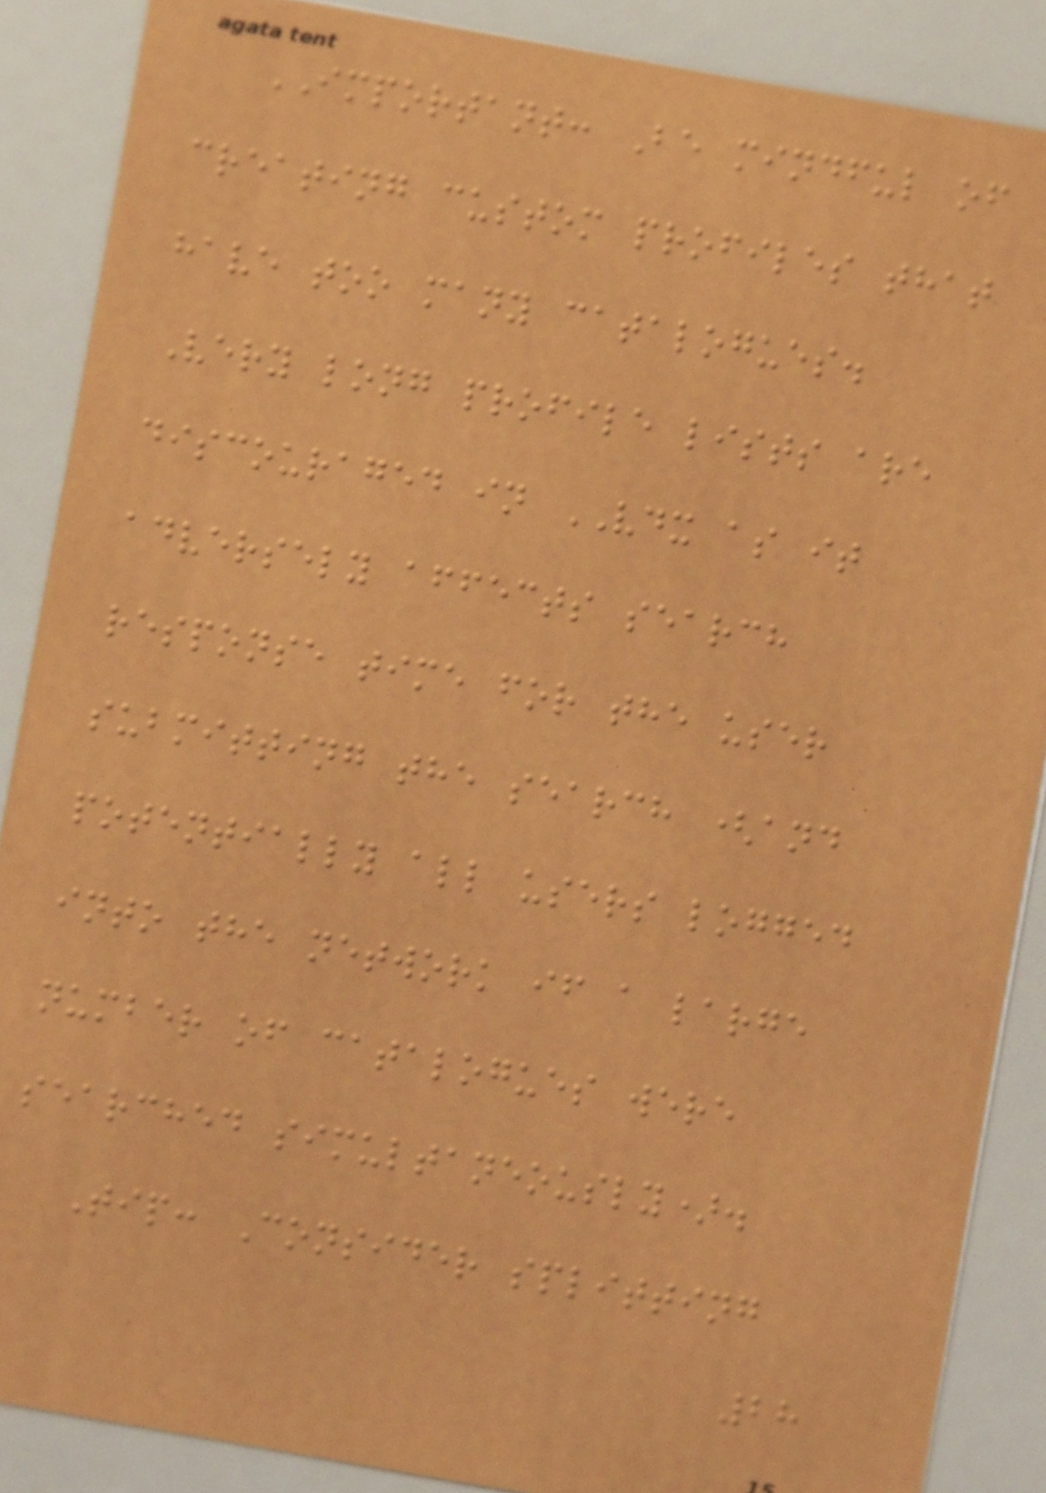IMPORTANT: Be mindful of
creating custom profiles that
have too many catalogues.
Very long profile lists are
discouraged in VDX as it
adversely affects search
response time for the user
submitting the search (and
potentially all users logged
into the network if a large
number of catalogues were
searched simultaneously).
Tip: Consider splitting
28
